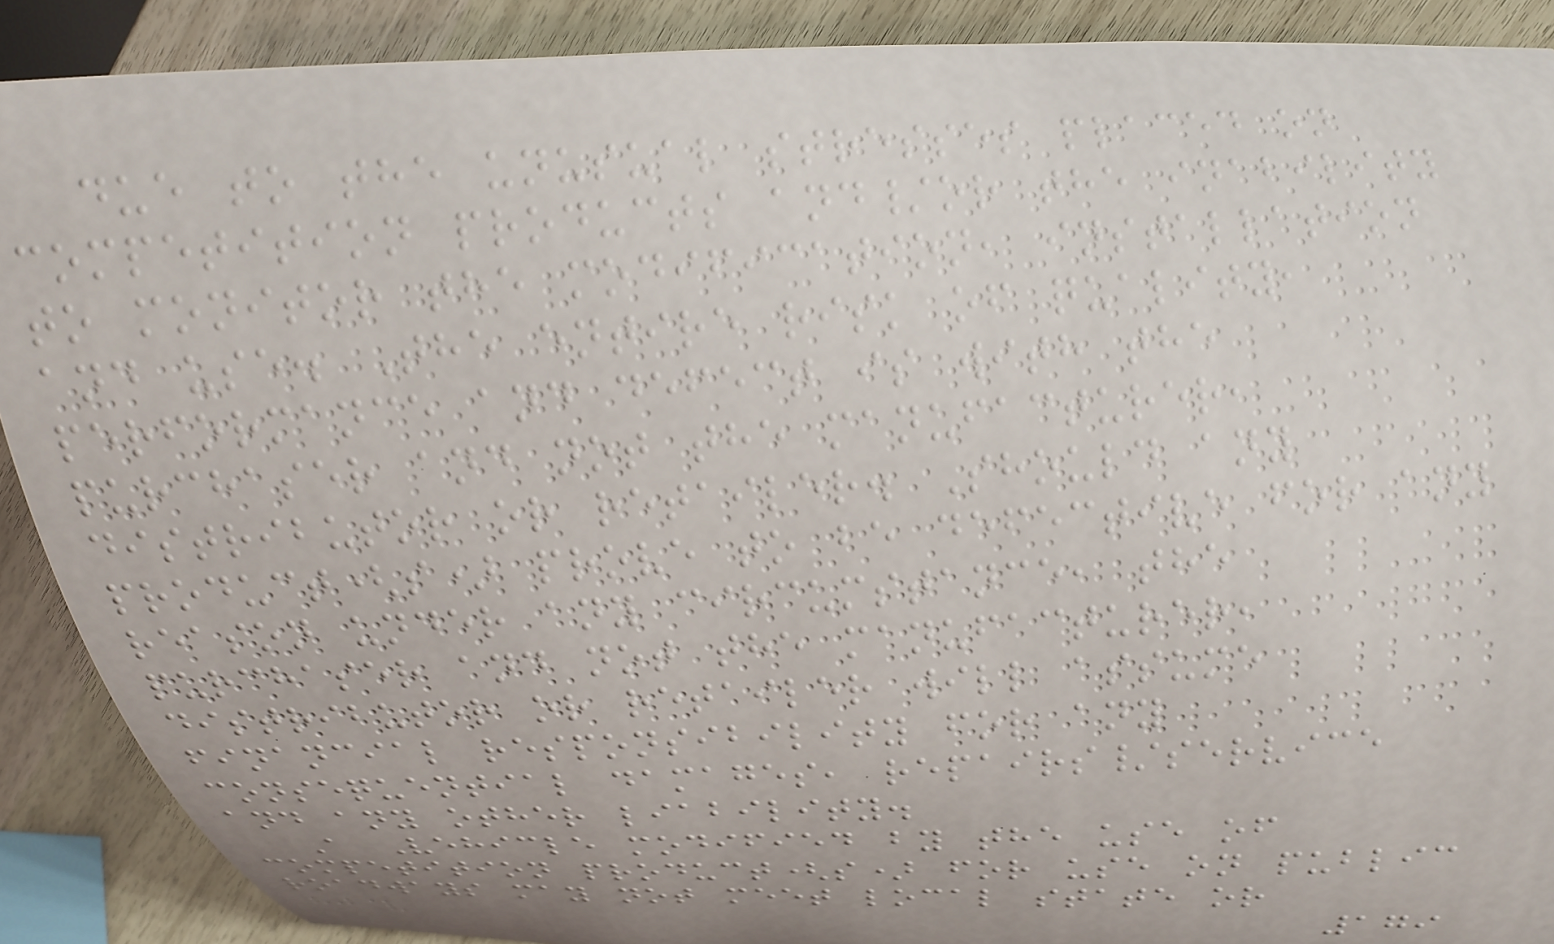due to the unusual stresses placed on
competition products and/or the inability
to monitor the modification, installation
and use. The entire risk of quality,
performance and defect is with the
purchaser and not the manufacturer,
distributor or retailer. Should any
product(s) prove to be defective for any
reason under any circumstance, the
purchaser and not the manufacturer,
distributor or retailer will assume
financial responsibility for any
consequential damages, repairs/service
and any other liability.
A Vehicle modified by the use of
competition product(s) for use on public
roadways may not meet local state or
179
